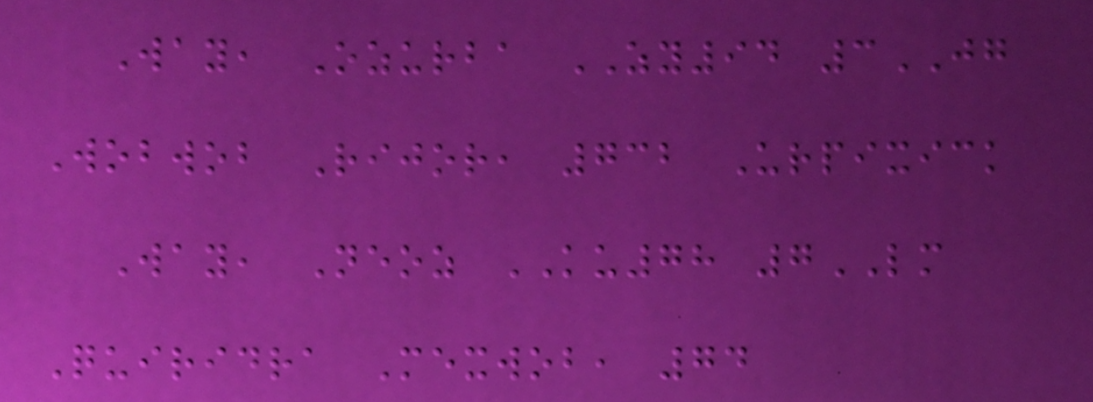Way, Ozurba ZY94 3JG
Wobwob Rijor, 732 Urpixick
Way, Neoz KU78 7LM
Quiridra Mexwob, 74
